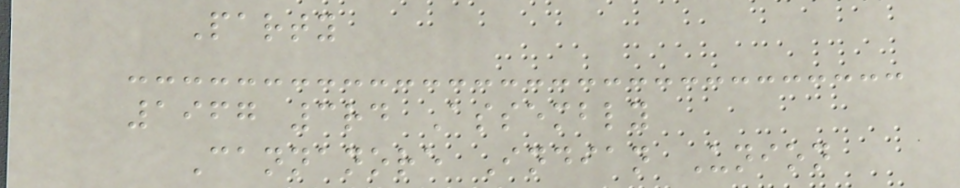Party
1967 3rd Assembly
Cannanore Indian Union
